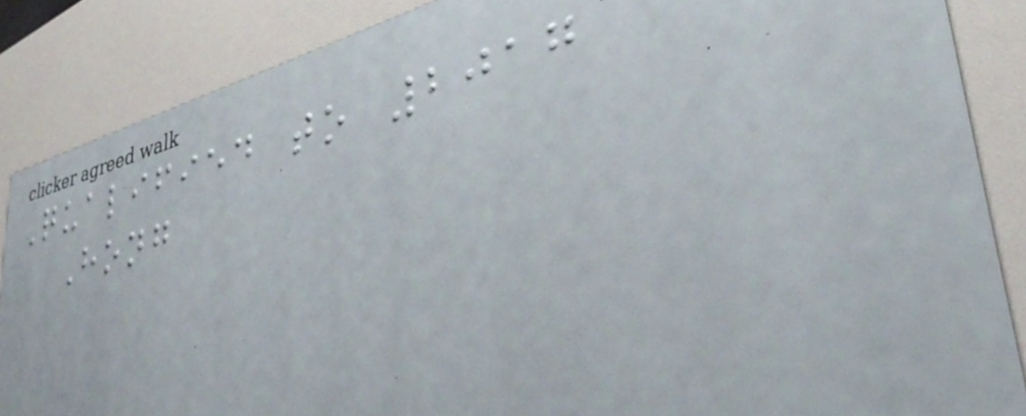Qualified to 2017
Hong
